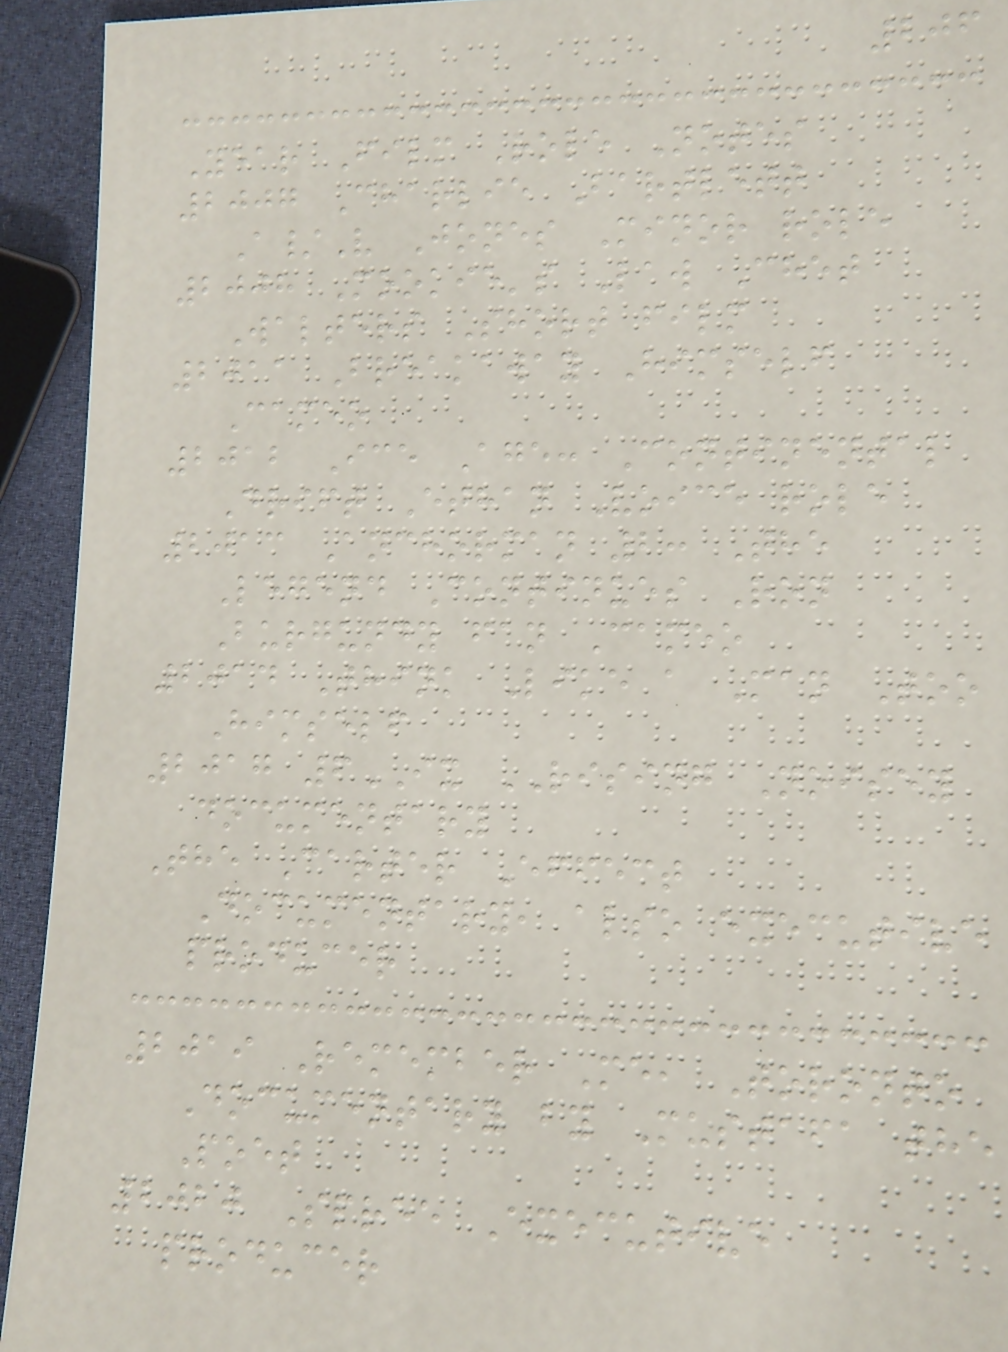206
Year Film Role Notes
2007 Charlie Bartlett
A/V Jones Minor role
2008 Mookie's Law Chet
Walters Short film
2011 Breakaway Himself
Cameo
2012 Ice Age: Continental
Drift Ethan Voice role
2013 Anchorman 2: The
Legend Continues Ron
Burgundy fan Cameo
2014 Think Like a Man Too
Himself
2017 6IX RISING Noisey
documentary
The Carter Effect
Documentary, also executive
producer
2019 Remember Me, Toronto
Documentary by Mustafa the
Poet
2020 Spree Executive
producer
